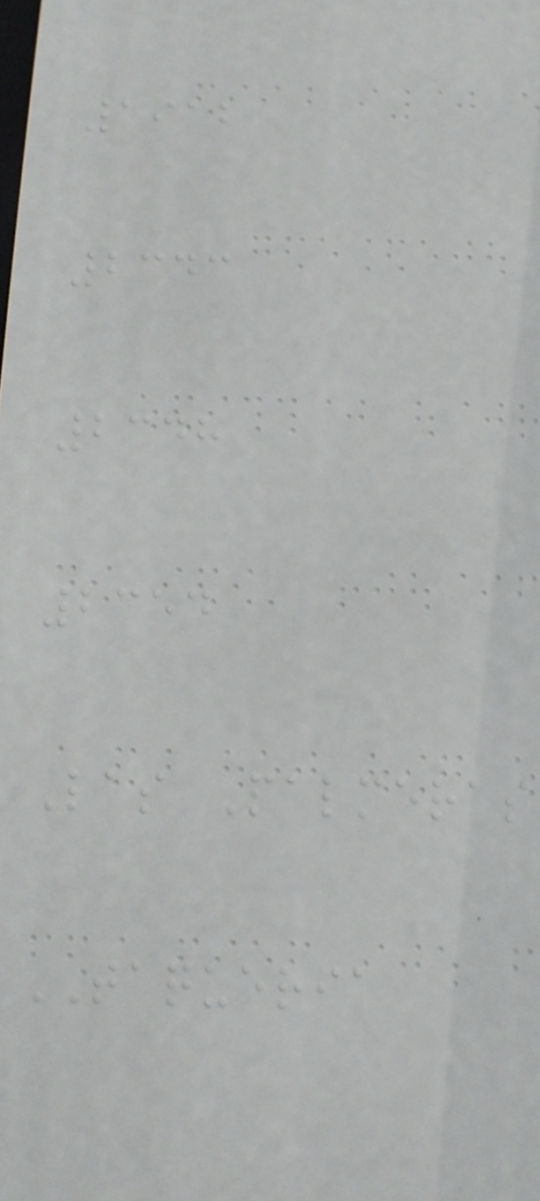1912
2343
2348
2354
Las Palmeras
TAQUERIA
